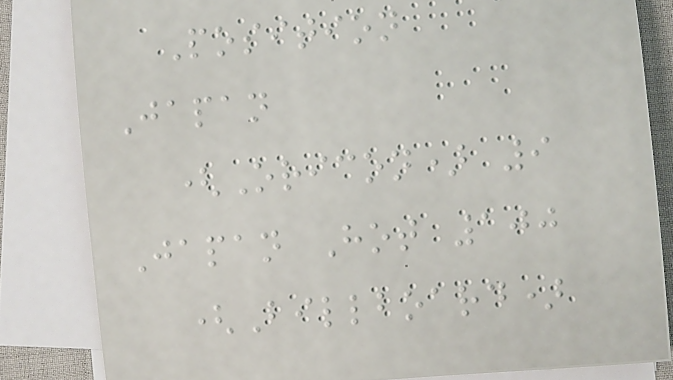Position
Japan
(Oricon) 9
Japan Hot 100
(Billboard)
